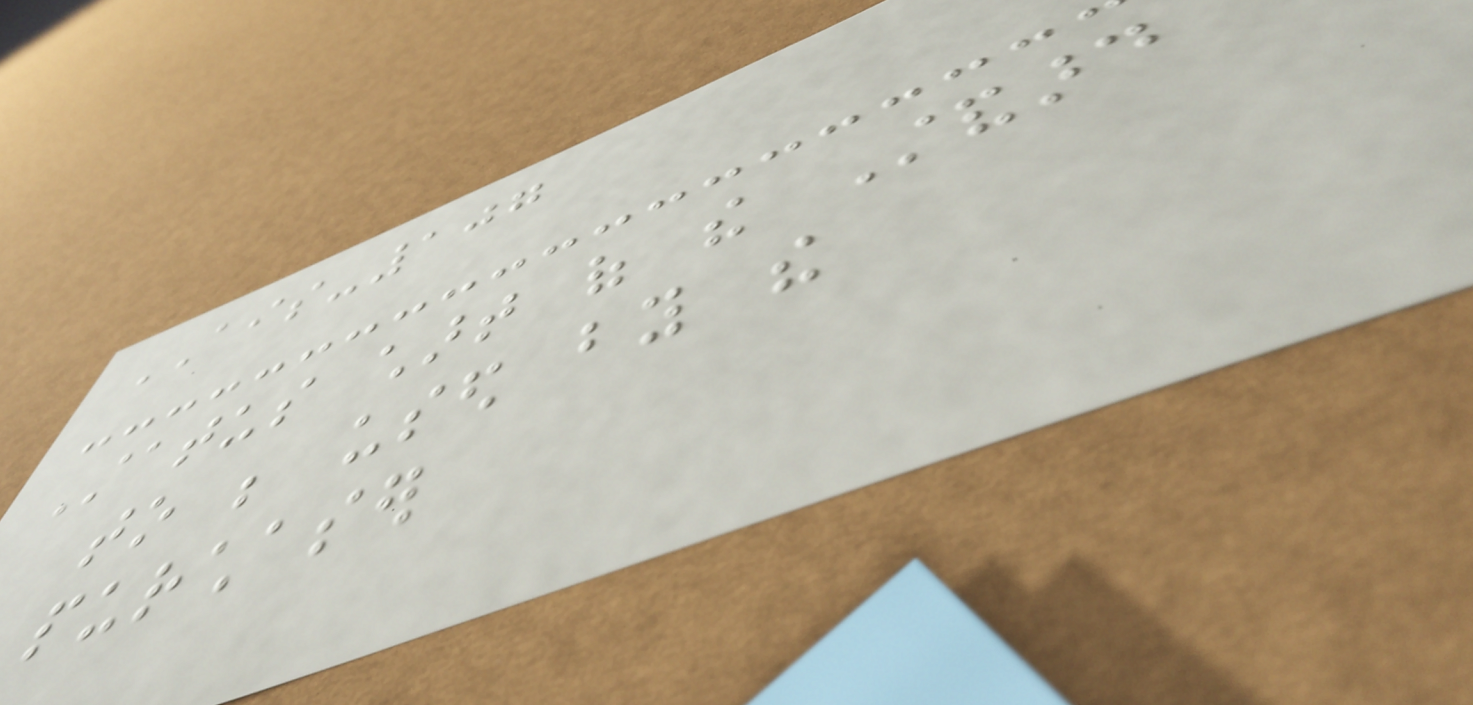AIS-107
Status chart of the Standard
to be used by the
purchaser
